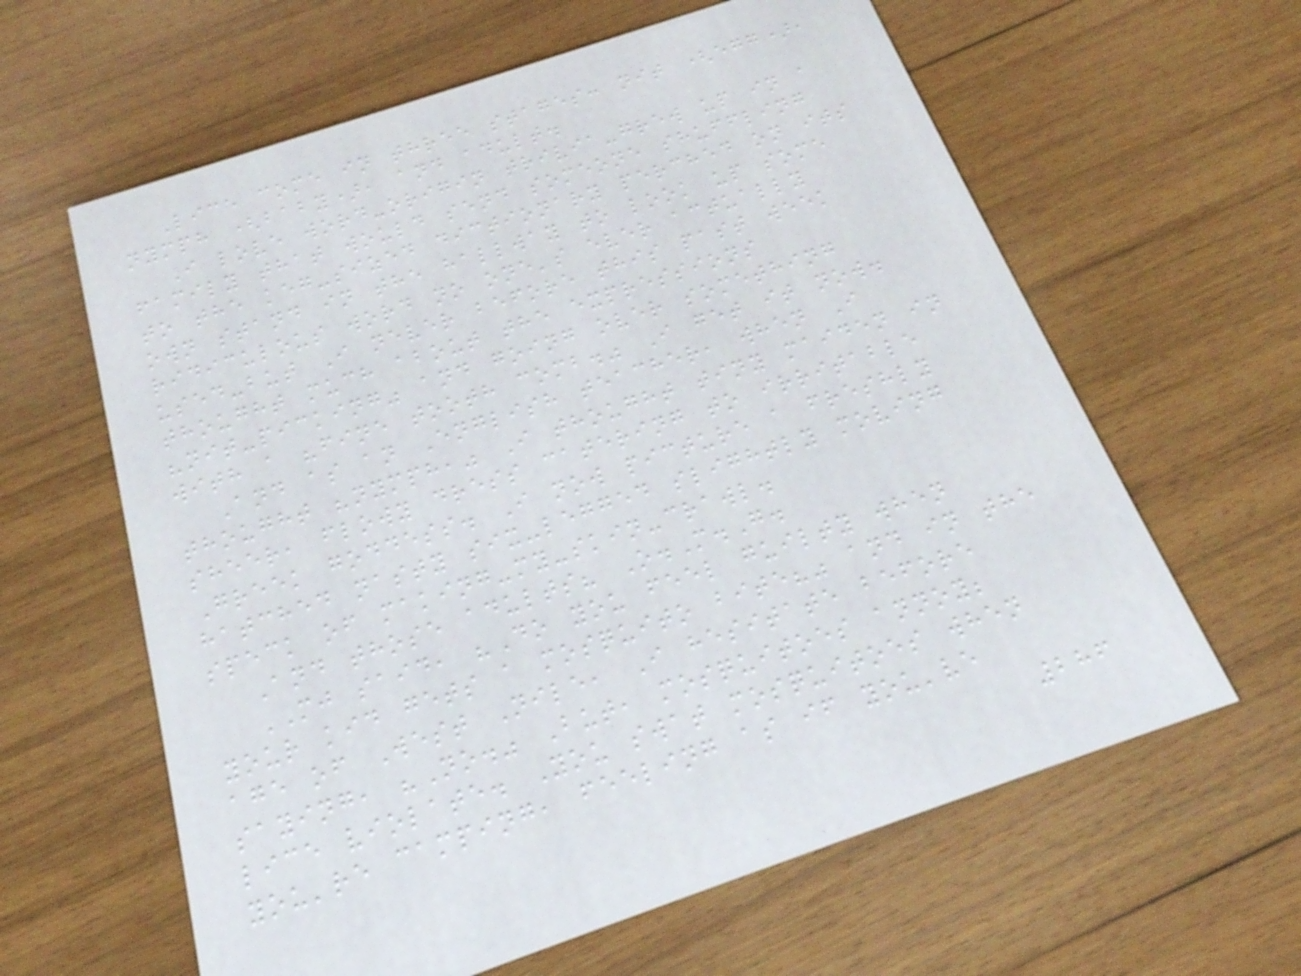Lice come in three stages: nit (egg),
nymph (baby), and adult.
I love word-origin trivia-grew up in a
family that would send someone shuffling
to the keg-sized dictionary perched on its
own stand in the hallway to look up some
ridiculous word no one's ever actually
used-but I never before this past week
thought much about the expressions
"nit-picking" and going over something
with a "fine tooth comb." I get it now.
And as an English teacher, when I
thought "nymph," I thought tiny maiden in
sheer, flowy dress catering to irritable
Greek goddess. I now picture a freshly
hatched nasty six-legged slightly moving
speck of making-my-skin-crawl.
And those adults? O.M.G.
MJ said, "Do you feel guilty when
your kid gets a mosquito bite?" and in the
age of West Nile, I hesitate before
saying, "No." But, mosquitoes annoy;
lice violate. You swat mosquitoes when
you're camping, feeling as if you've
286
